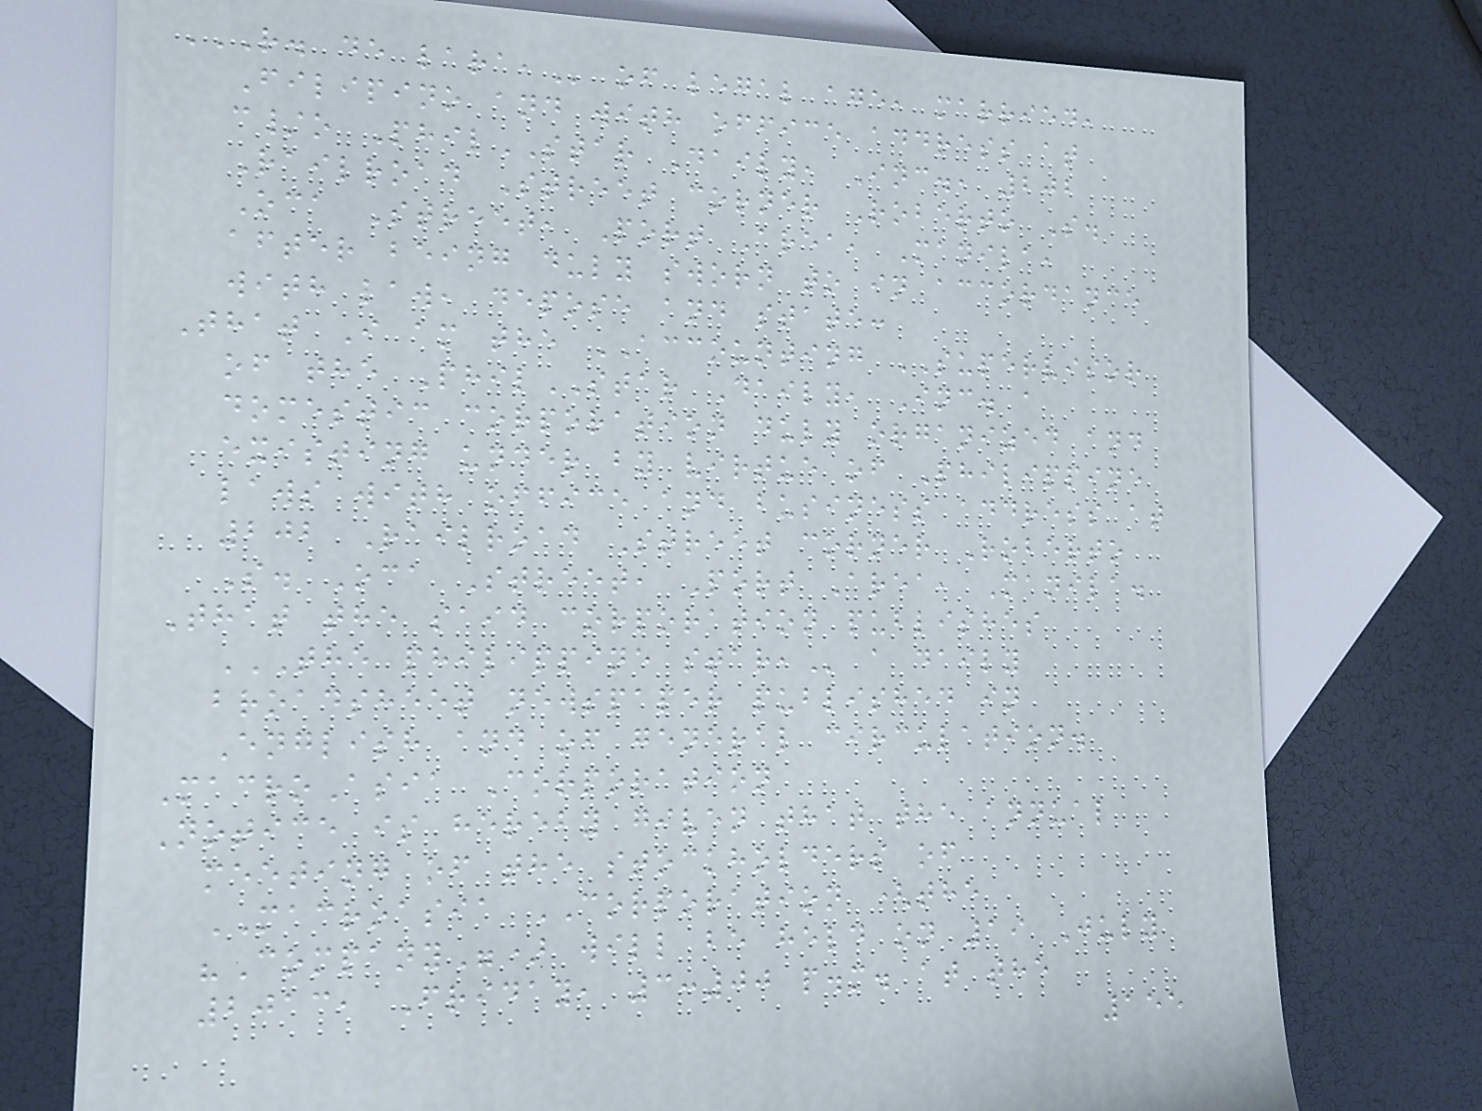R. DE LARA, of legal age, married,
Filipino and with office address at
c/o PhilSTAR Daily, Inc., 202
Railroad Street corner Roberto S.
Oca Street, Port Area, Manila,
after being duly sworn to in accordance
with law, depose and state:
That I am the ACCOUNTING SUPERVISOR
of the PhilSTAR Daily, Inc. a
domestic corporation duly organized and
existing under by virtue of Philippine
laws with office and business address at
202 Railroad Street corner Roberto
S. Oca Street, Port Area, Manila.
That the said corporation publishes
THE PHILIPPINE STAR, a daily
broadsheet newspaper published in
English and of general circulation.
MacroAsia Corporation
Notice is hereby given that the annual
meeting of the stockholders of
MACROASIA CORPORATION (the
"Company") will be held on 19 July
2013, Friday, 3:00 p.m. at the
155
